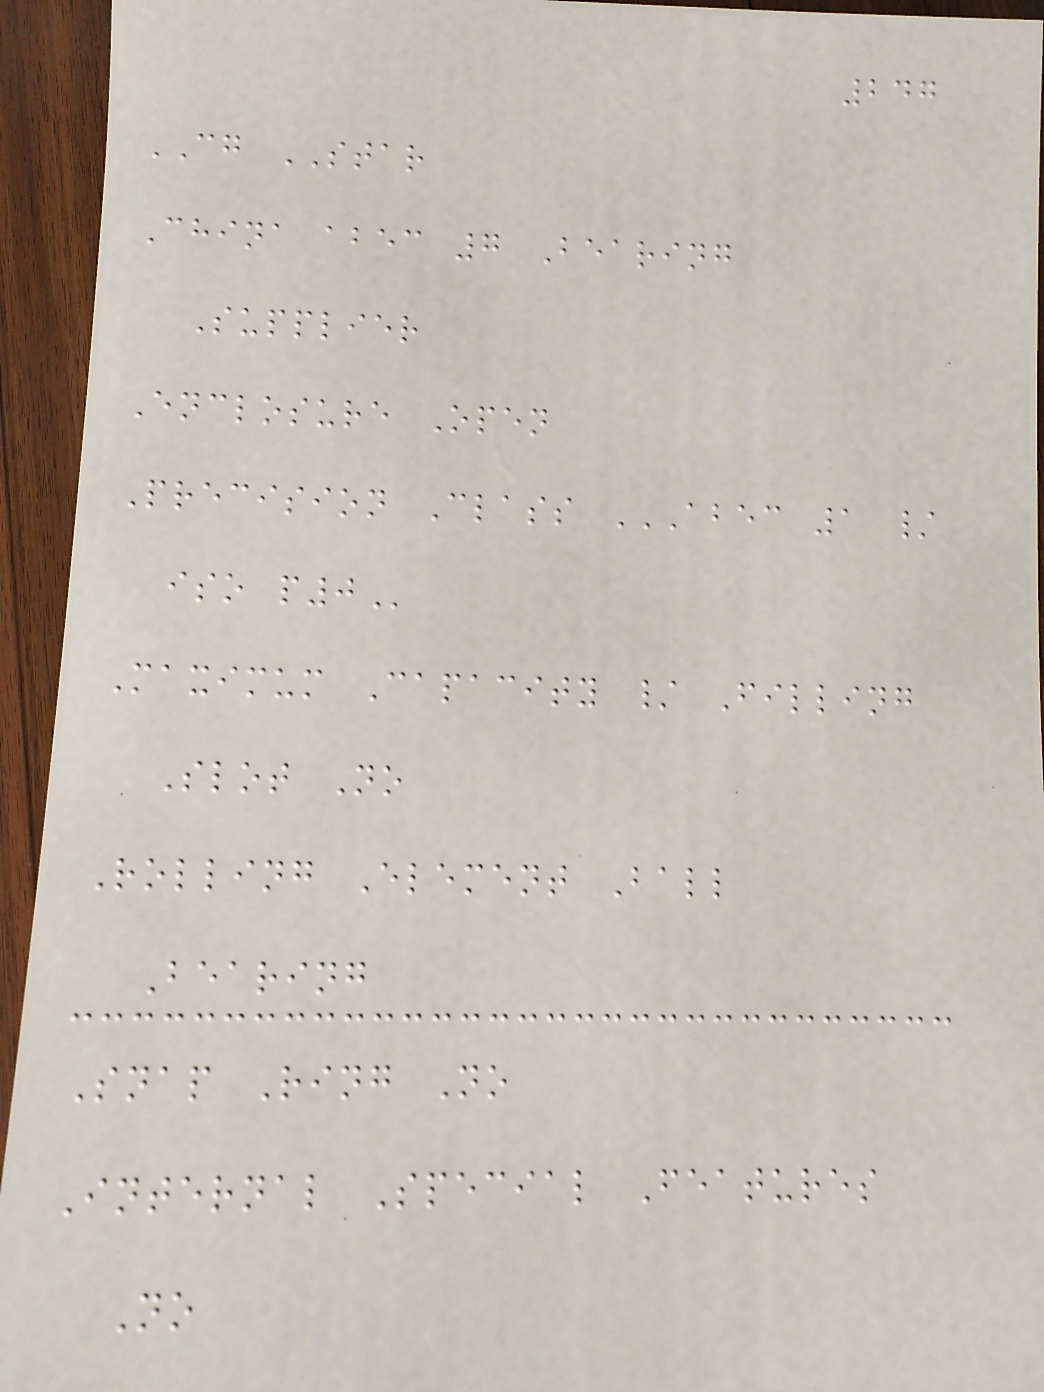247
CG STAR
China abec 7 Bearing
Supplier
Enclosure Open
Precision Class ABEC 1 /
ISO P0
Maximum Capacity / Filling
Slot No
Rolling Element Ball
Bearing
Snap Ring No
Internal Special Features
No
